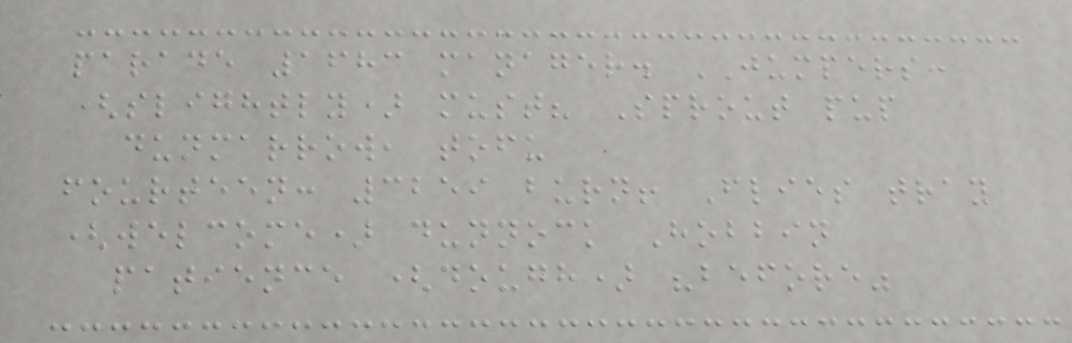parade 1683 manager. JUMPERS:
(slightly) must? Sprout pup
dunmarrow, tofu
fourteen: 3259 burn! Flies tray
(welcome) dunnock Hobbin
patience (dough) "before"
